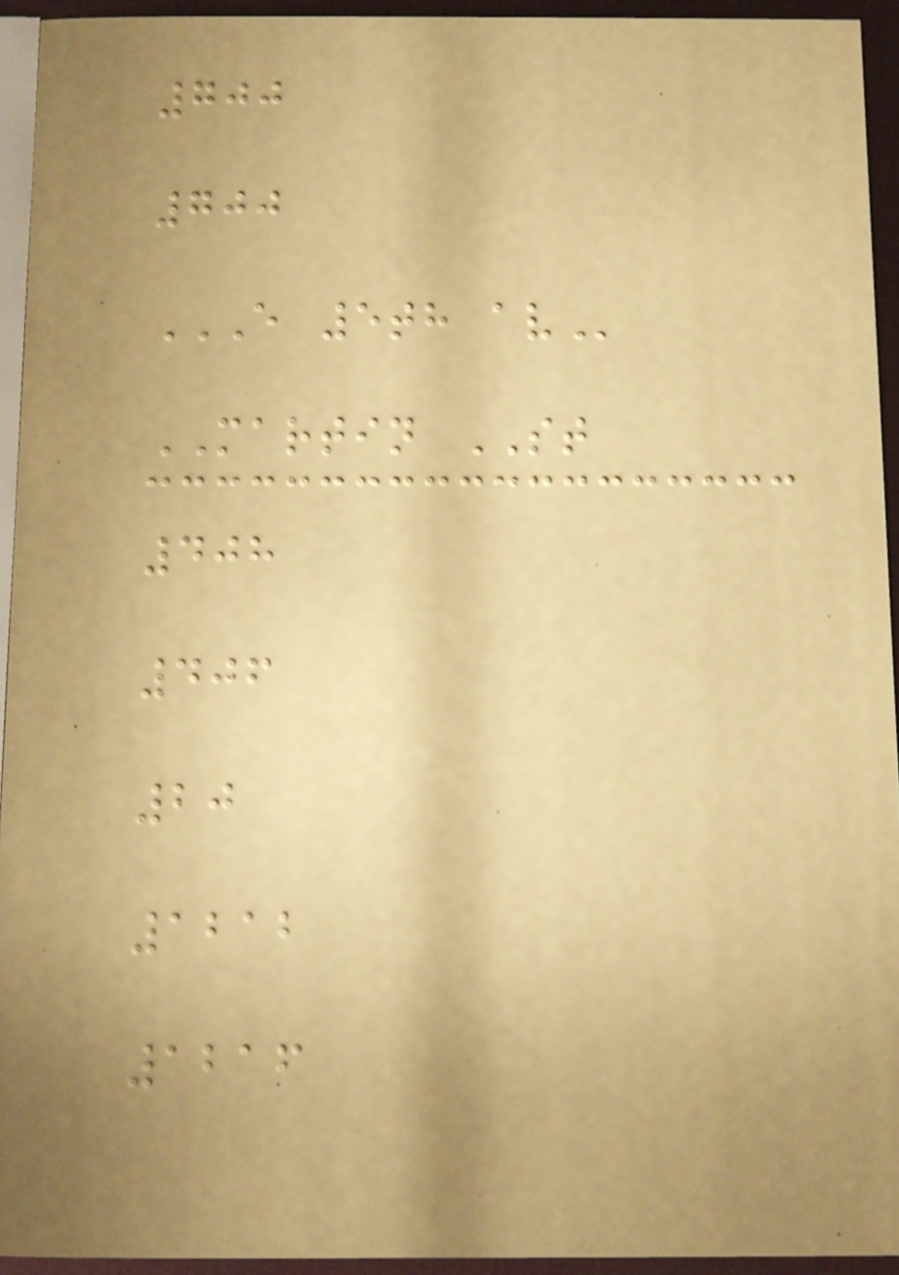700
700
E 5TH AV
MARTIN ST
408
406
20
1212
1216
